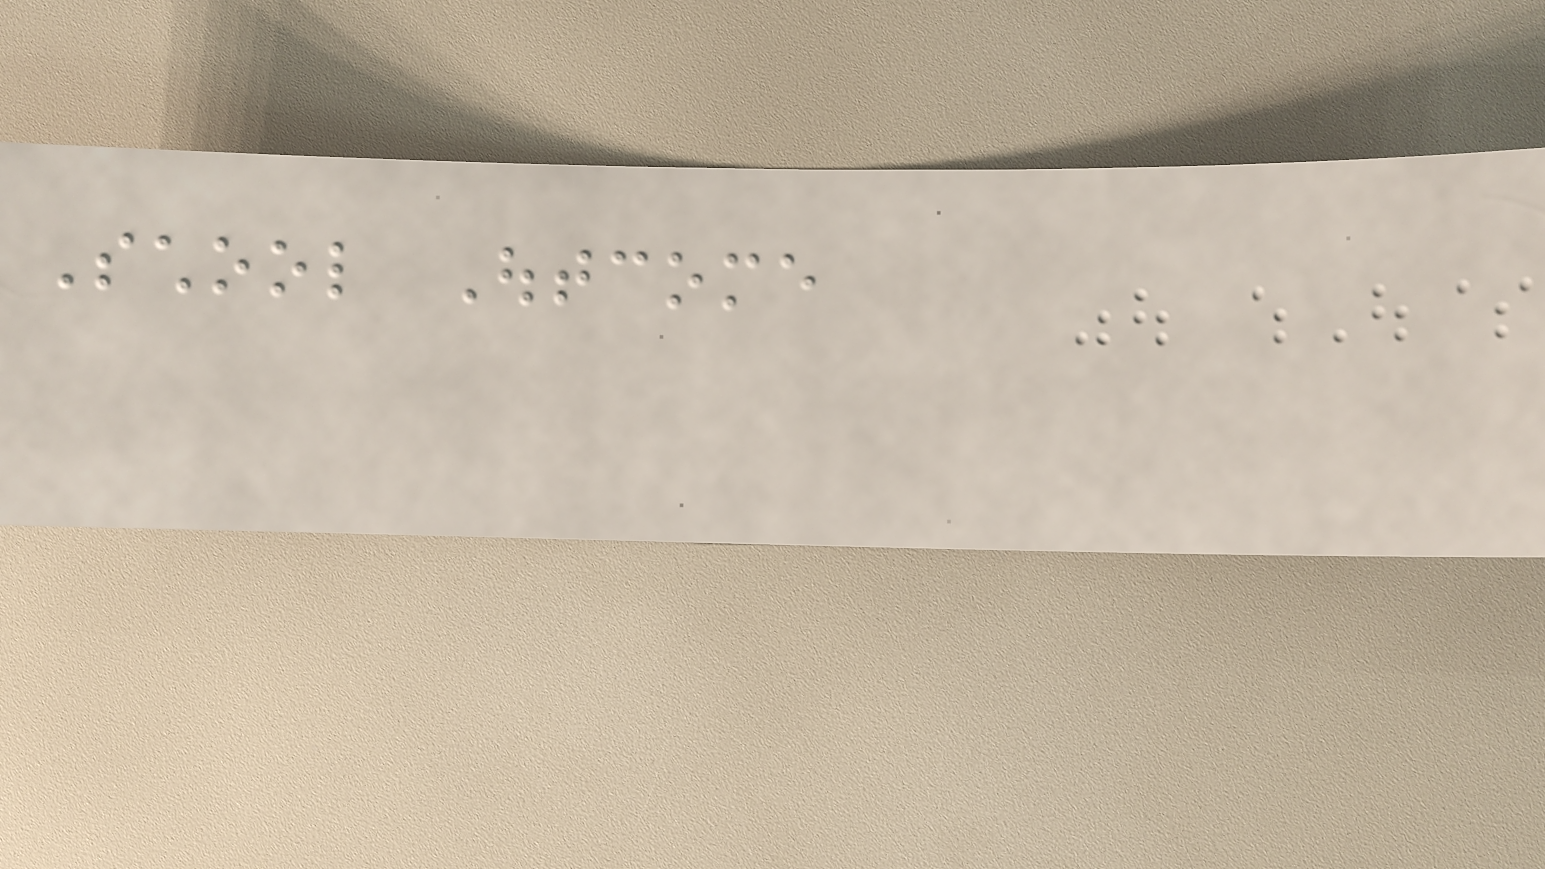School Outcome
